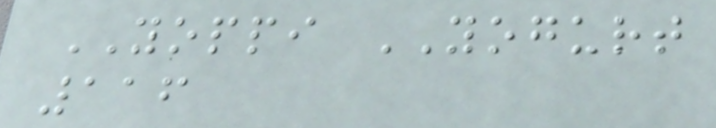YOPPI YOGURT
116
